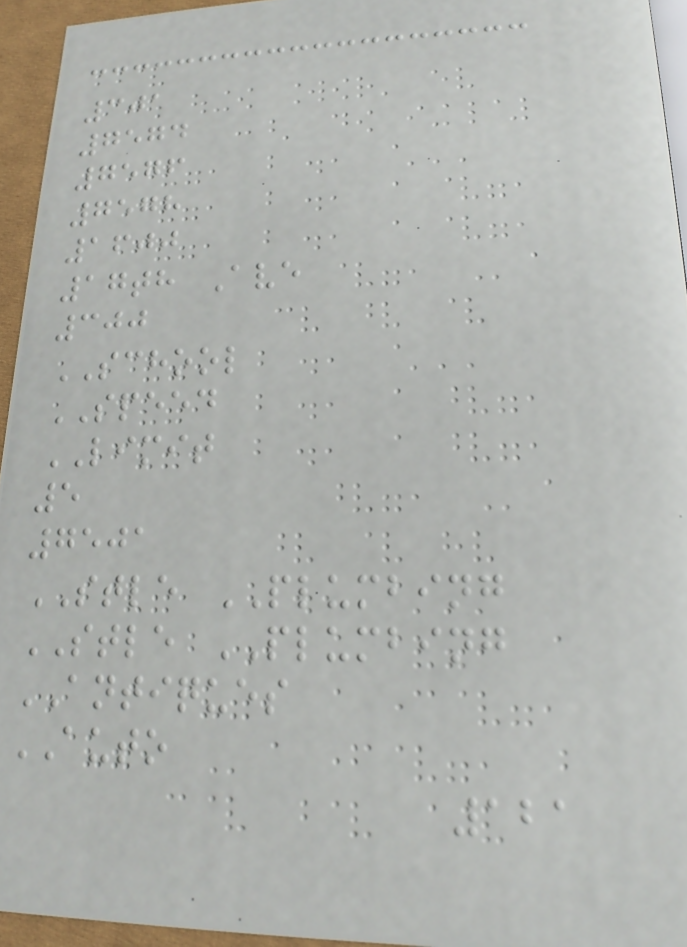301
7574
7576
7578
1600
17th Ave
300
SCHOOL
SPEED
LIMIT
5
7501
STLE PLUMBING
STLE PLUMBING
ANTIQUES
AUTO
121
